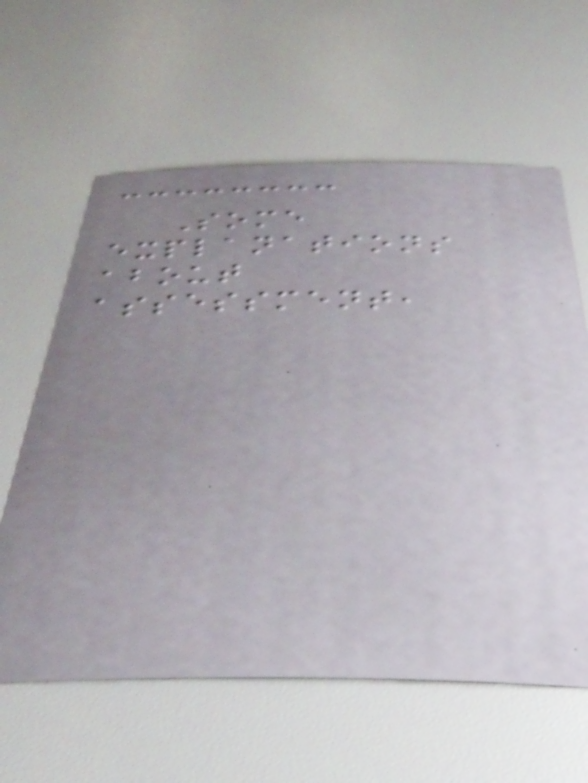Some
explanations
about
assessment,
